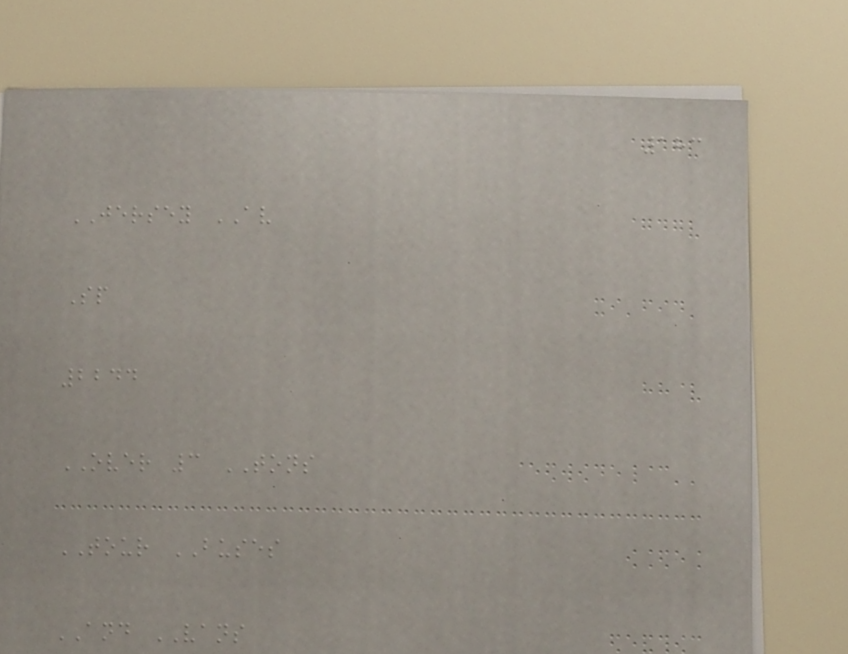183
JERSEY AV
Sp
2244
OVER 3 TONS
TOUR BUSES
AND VANS
